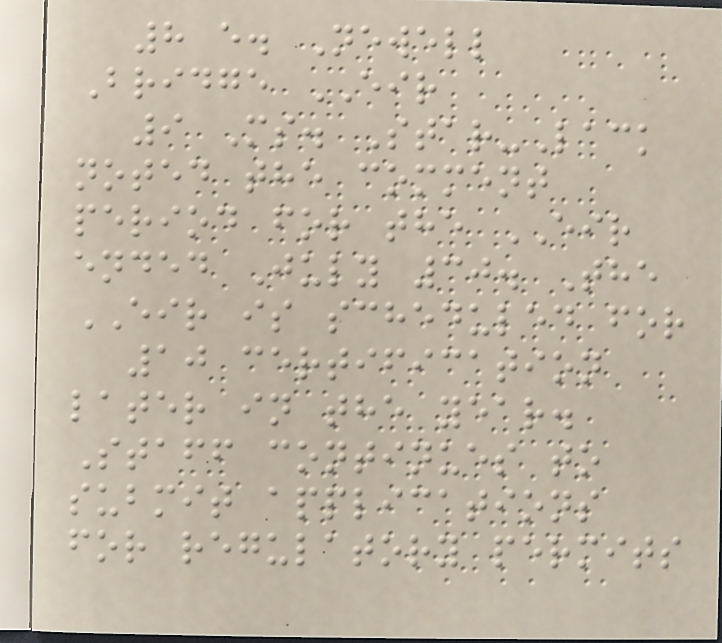8 e. Newell
Bridge EIR
9 Ms. Star-Lack
noted the comment
period for the EIR
ended July 30. The
EIR is scheduled for
10 certification
later in the year.
Staff continues to
submit applications
for regulatory permits
